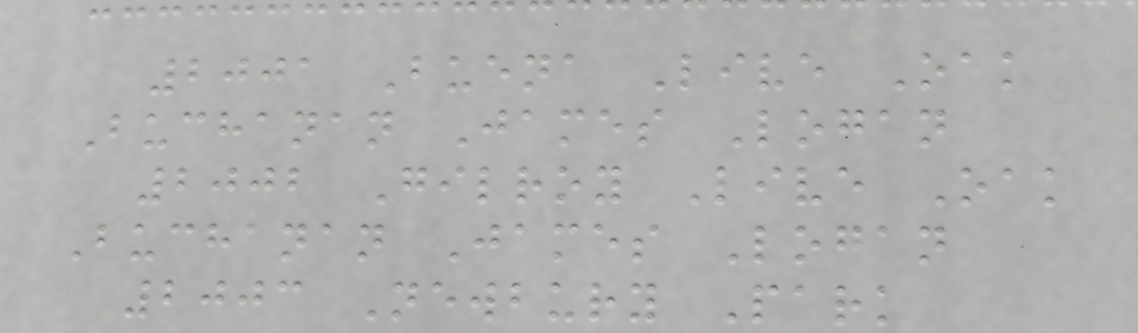2001 Buena Live Oak
Buchanan James Logan
2002 Gilroy Live Oak
Buchanan James Logan
2003 Newbury Park
